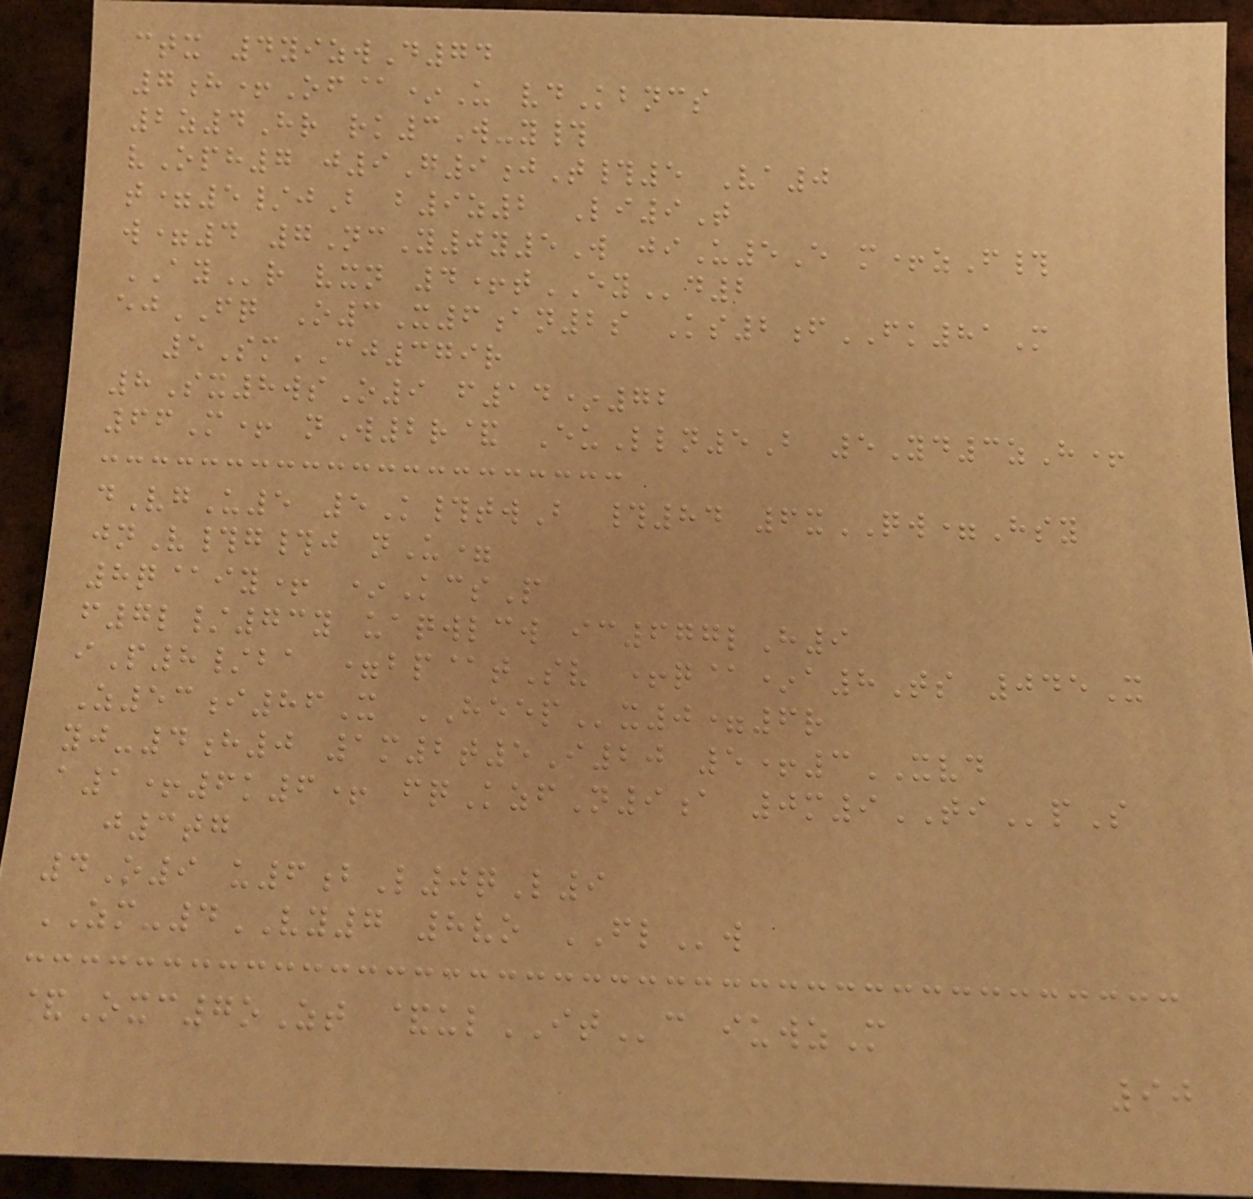ctx 4yizwD74
7h+Of@*U vdKbncs
2z4Hr rk3W-y#
vOph7 j9G9jT#5 Va0
t=5/jB b9z2 Li9T
w=4 7NcY0y5W jiU5E m+zF#
AYr vxn 4+tEYd2
ejFQ O3X6an2s Ks2fFK81M
5SmCJ379r
8Sx8wsO9 f14*72
66M+ nW2r& EuLln5B 5Yd3zH+
dVgU5 5K#twB #84 6xQW=Hsy
jnV#g#j nU=
8q@iy+ *KcsP
f7l/73y uaqwlcw ic677lH9
iP8/ba =bp@tSv +q@*a8Ts 045X
Z53i86X HEEPx0=6r
yj-4h0 1m2t5I20 5+3XVD
a1+6k6+ fqKzfN9a 0m9TIpS
j3tg
4O9 u6bL0qL9
ZM-4VY7 8vo FLw
&Oxc7oZt &ulITc iuwzM
90
